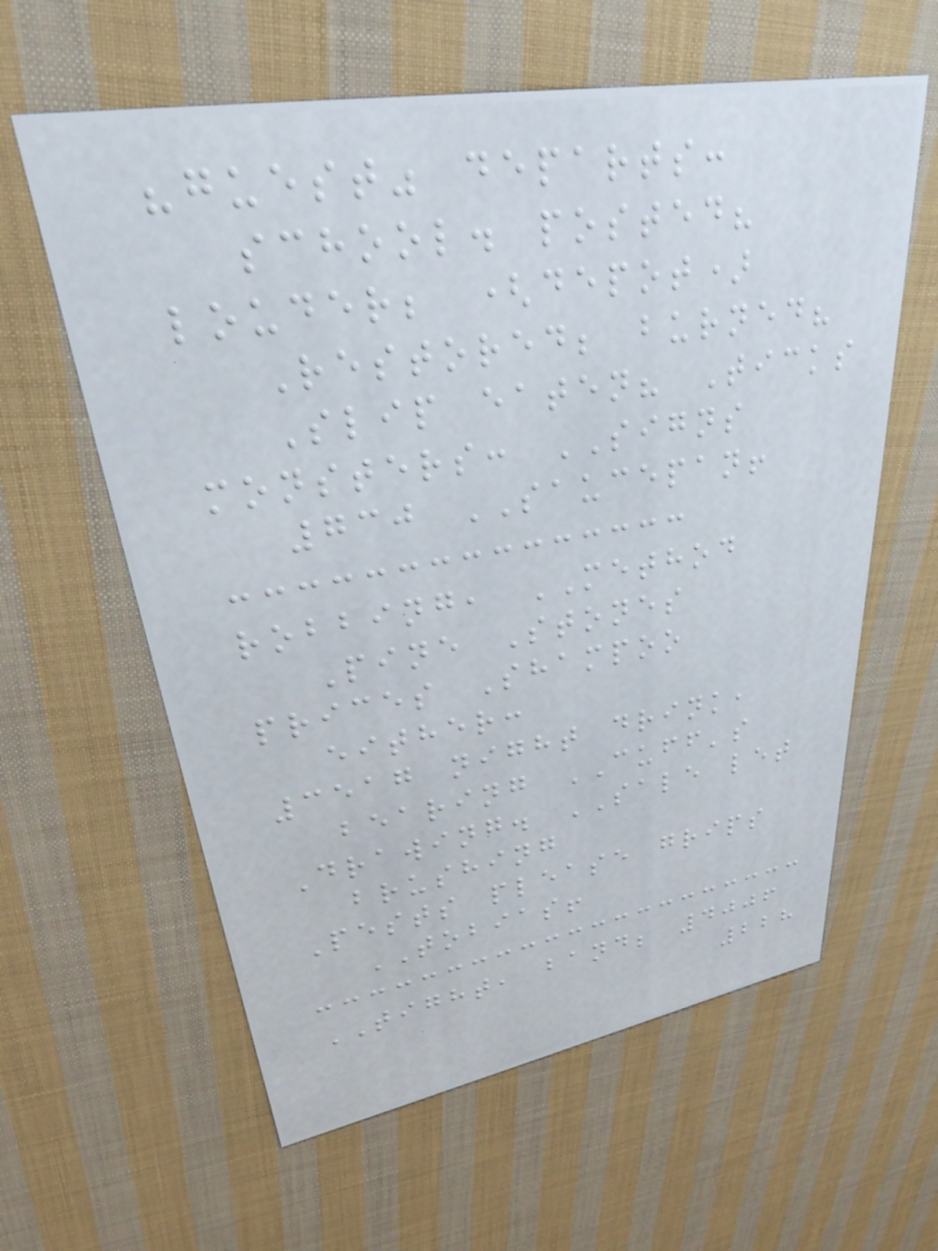"guest" departs:
school. posted?
louder; (depot)
Restored; burned?
Slip eaten? Ticks
monsters: SIGNS
730 SAUCEPAN!
robbing, METHOD
Pine Stones
prices Shampoo
either:
3517 night drink,
bearing CUFF's
Drawing. SALE let
brushing
Pests please grips
TOBIAS!
TIGHT, band; 4006
228
